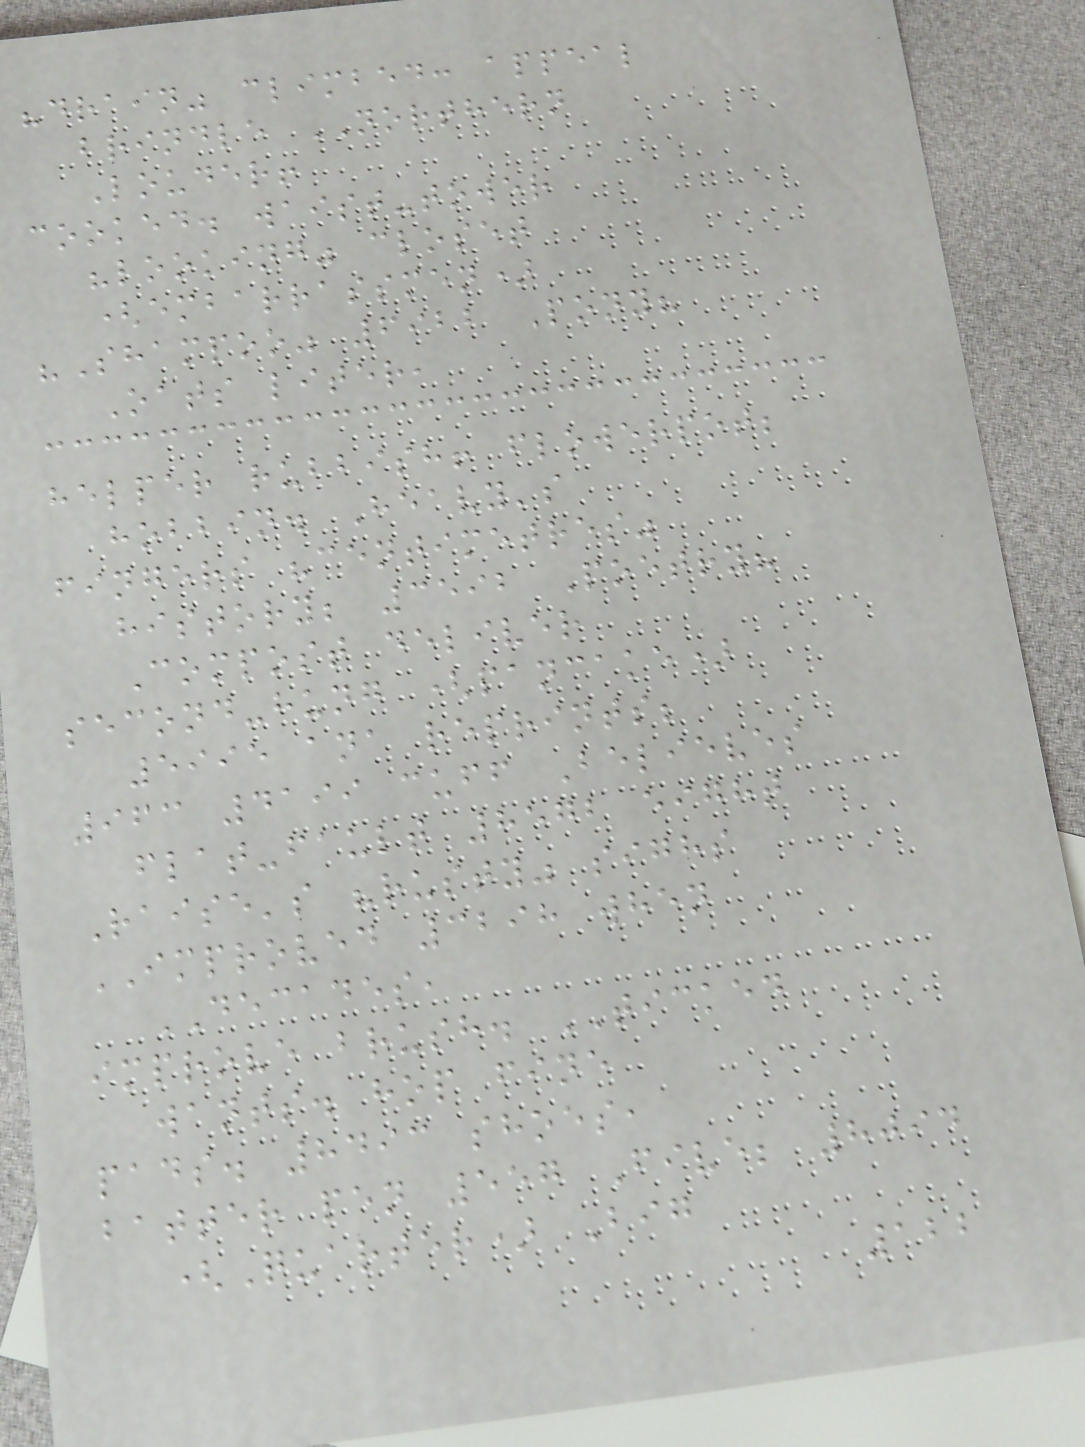"drain" climbed: appeal
brindle NORTHERN
Louder!
cooked. waist-tower
"looking" closet
(embarrassmen)
"Shampoo" 6922 Pony?
Oats liter,
helper rubbish! flowerpot;
hobbin. Heavy's
fingers "centimetres"
history; 3592 Poetry?
Compost deliver
second-hung (pancake)
5995 ana reprints;
963 4199 cuff Believes
flat-fault 8572 eight
Raise's "rusty" sighs
IMPROVED 3298 when
DECADES,
improve brush. TICKED
wants. hop fine
pads. 8493 shoes,
batter pen 557 Five; 8094
(Quarter) Big
122
